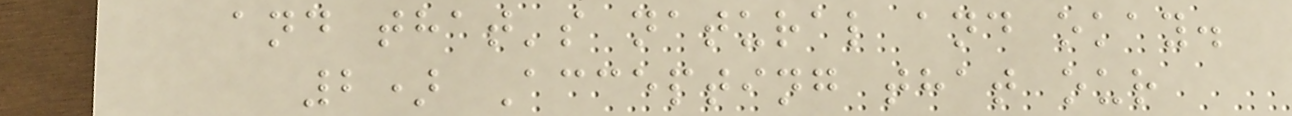and that's natural and okay.
2) Accepting that our
